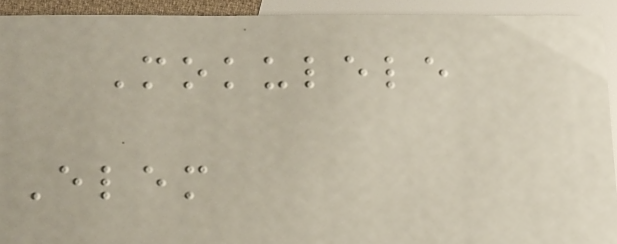Mokulele
Elem
